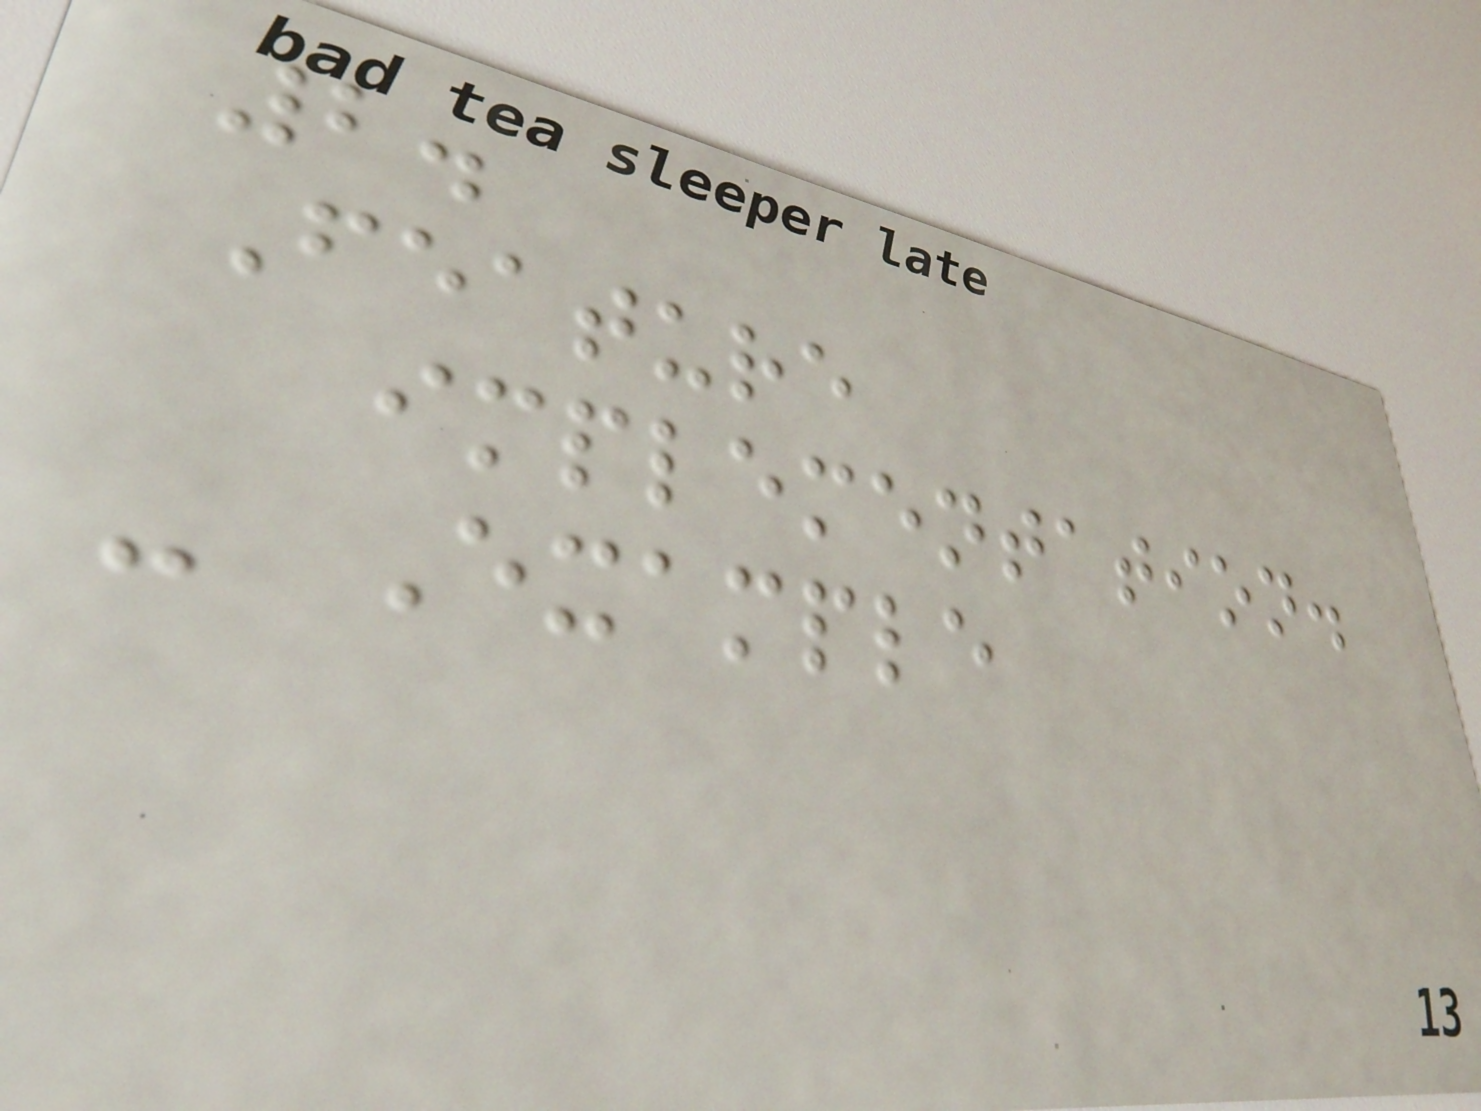2.
Feature
implementation.
- Example
